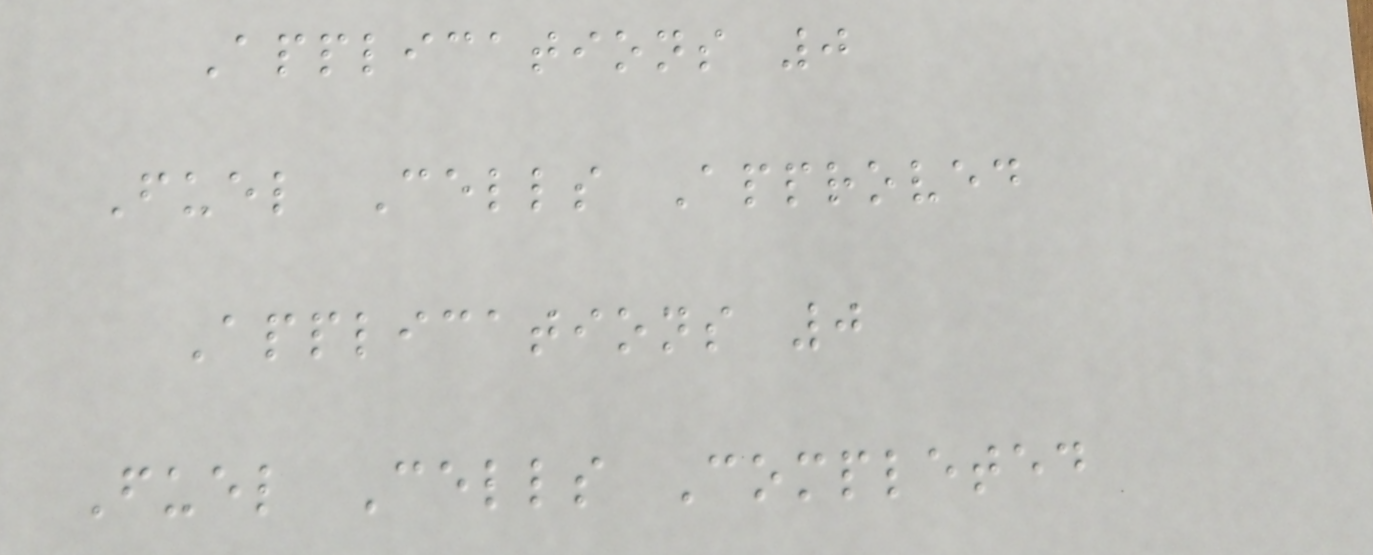Applications 0
Fuel Cells Approved
Applications 0
Fuel Cells Completed
